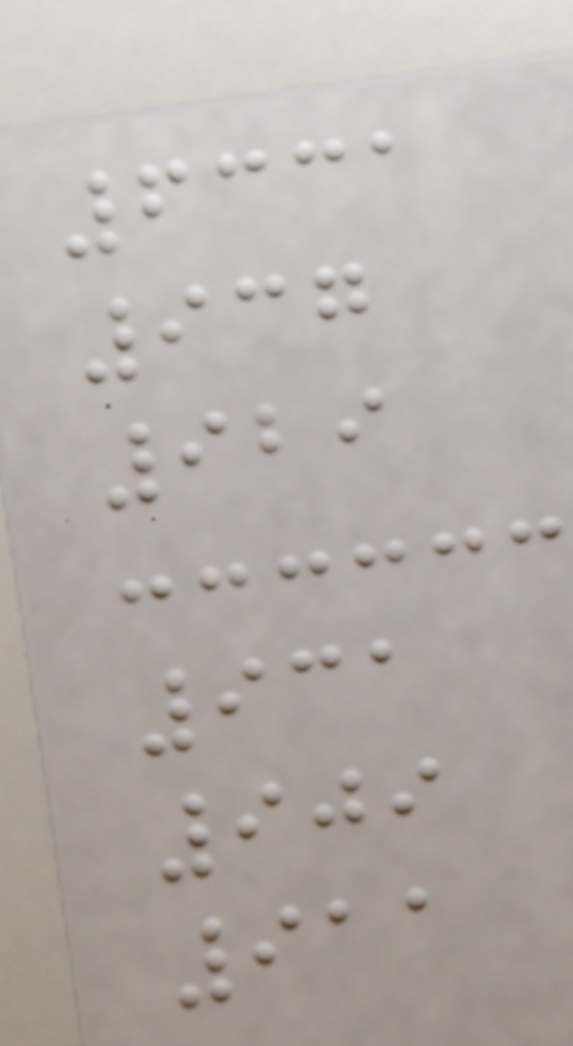6331
937
929
931
909
911
